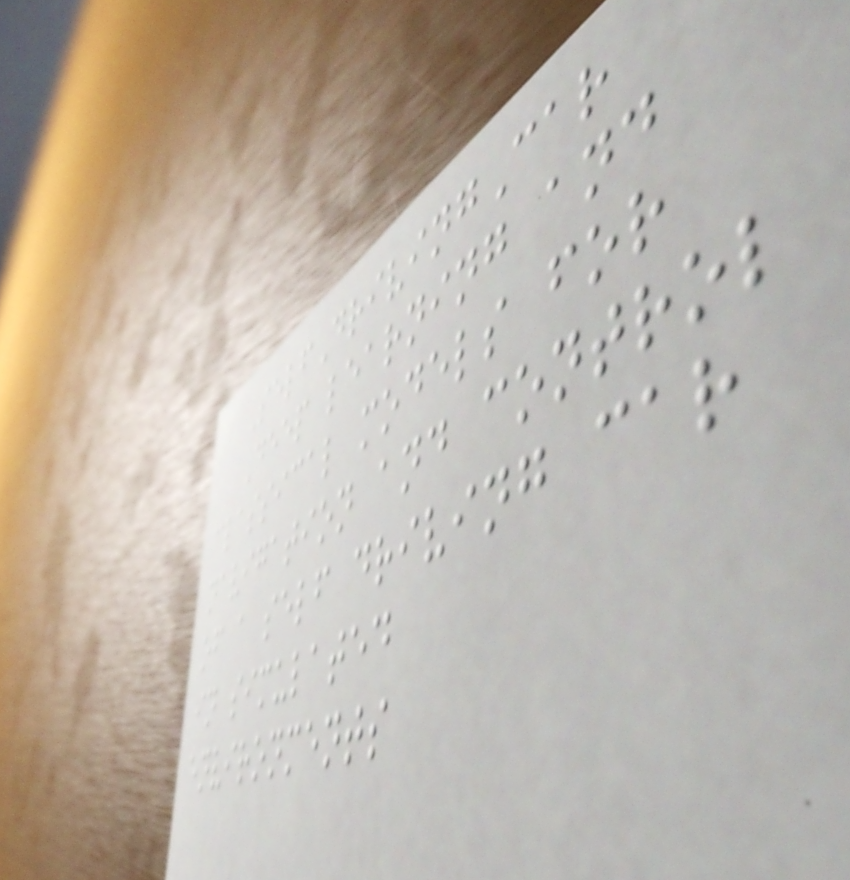SelfDrivingCar
Deep learning and
classical models for
navigation and control
of a self driving car
in simulated
environments
